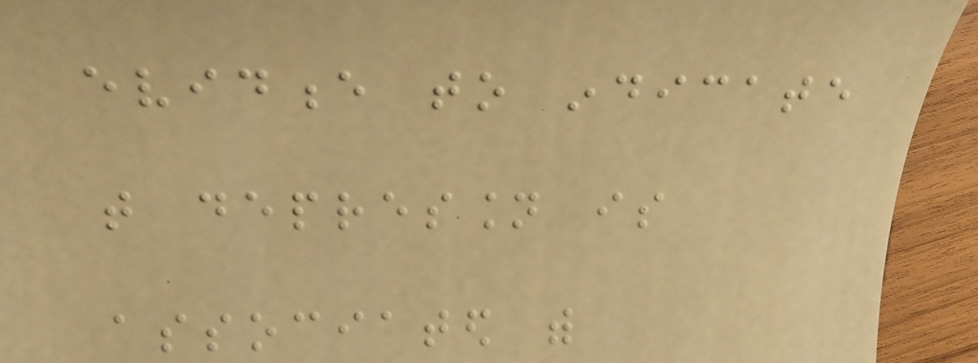evidence to indicate
that depression is
associated with
